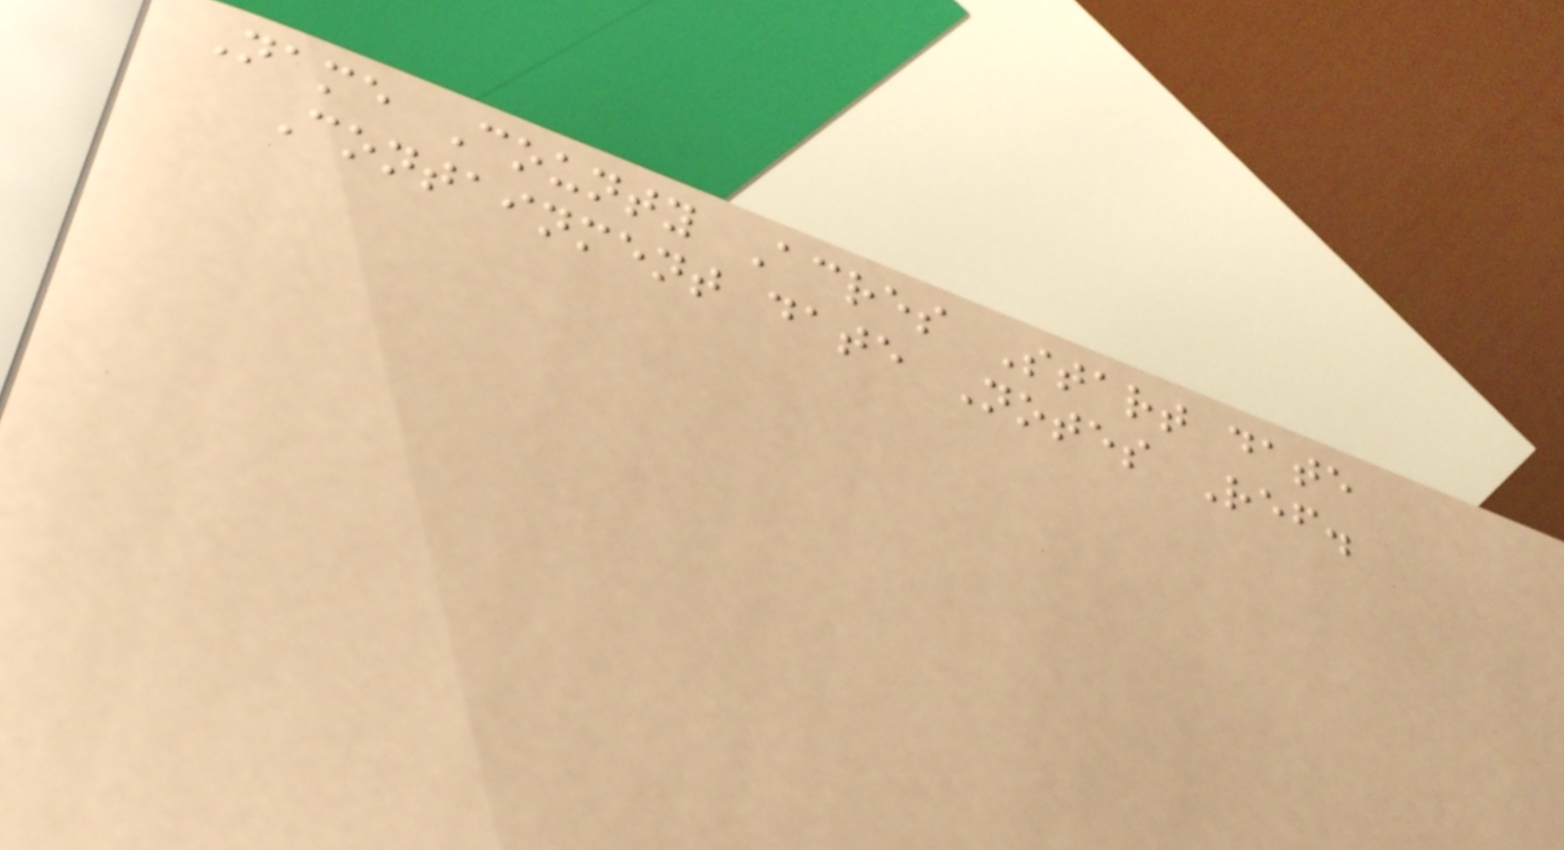Name County Acres Start date
Containment date Notes Ref.
